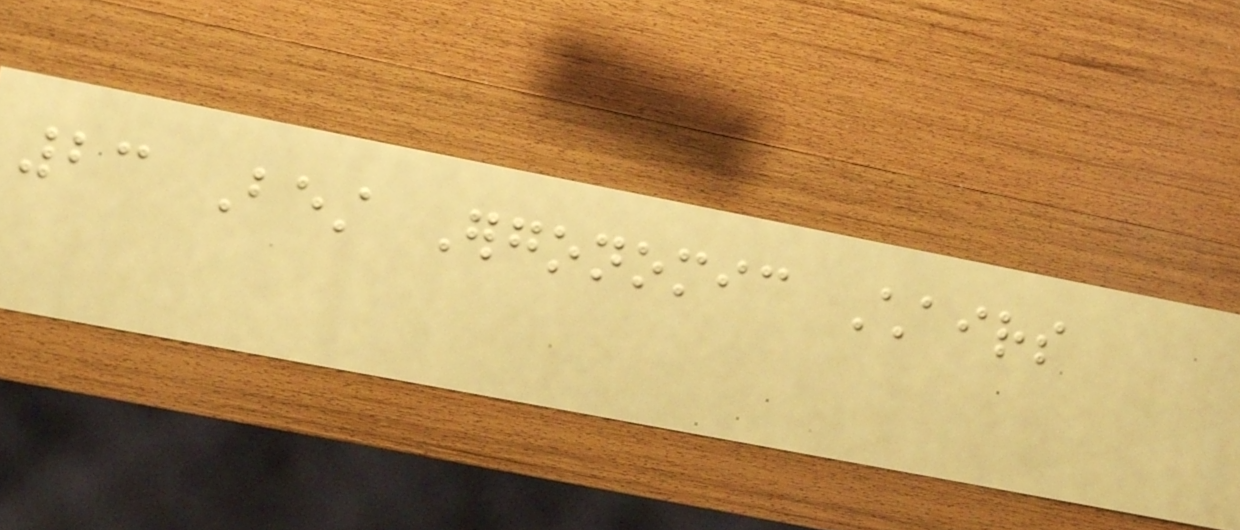23 Best Ergonomic Chairs
